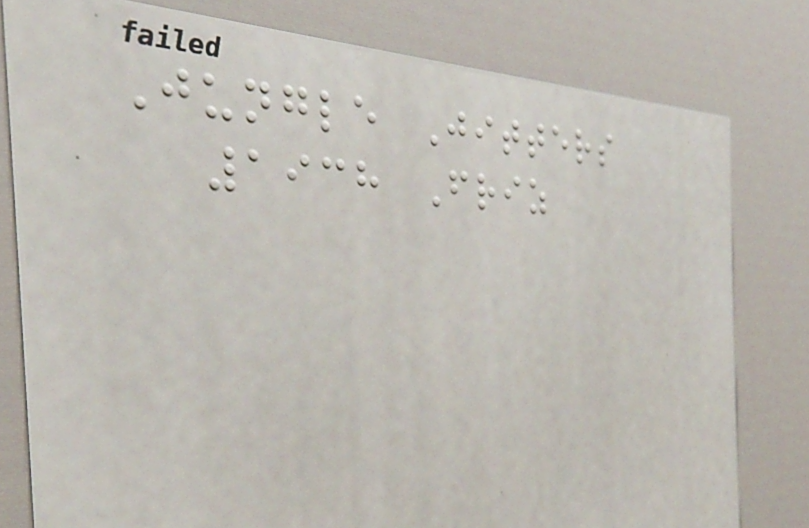Jungle Jitters
1938 Friz
